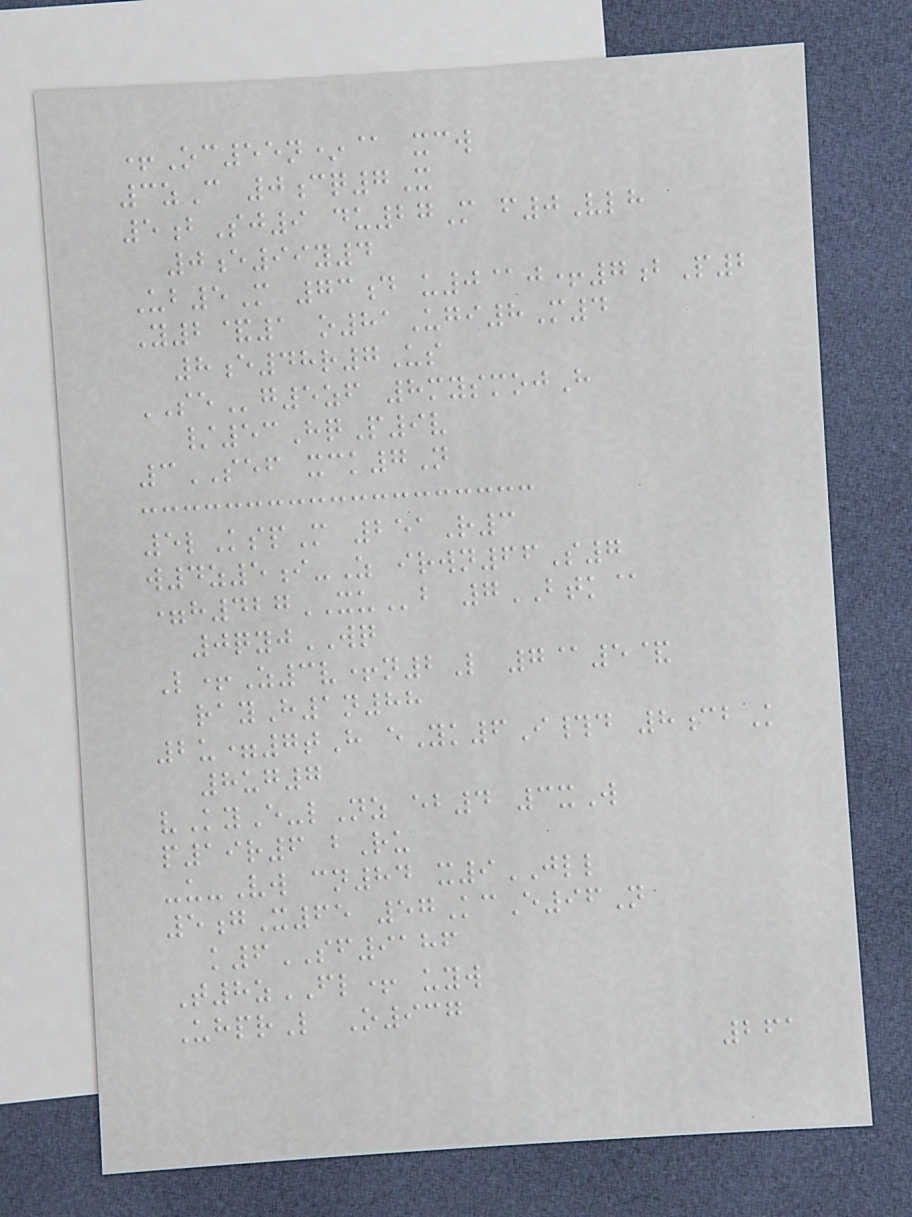+Oc55n*@ xcw
3zC 0cq7X
5bSj9 du27M f0Vlh
0e99y4
Ub5M 73d u0@j+7bP2
Y2&1 o81Ugi8M4
8e48r7Us
SEg5zf 8mysmojH
/53HqP9v
3SEF xck7N
5lKspM 251R3
w4z5i-Z irwn66S7
=h427XUb 7BTK@
0qyjWQ
L+Z3v+n2L 7@5&
rayH1n88
2u=7tH eYk6I#d 8cbK
8ug7
vKyE-lNz eb4 3xW
p19r6 bRu
-u-Vw cn84 x9JLL
5gX65 57KcE96N
k6SF9186
T8zFL+ uyw
UhprL O937
261
